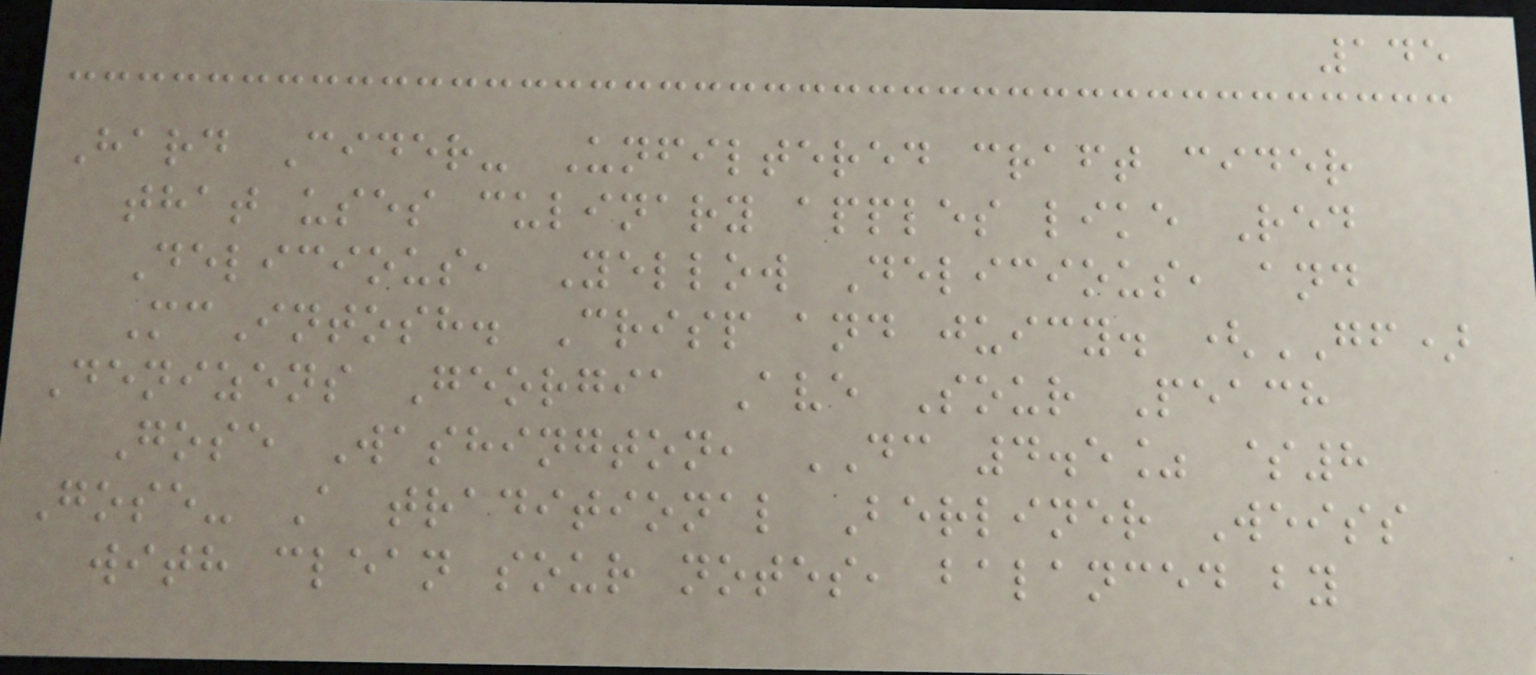145
Hard Cider- Unfiltered craft cider
that uses culinary apples like Red
Delicious, Yellow Delicious, and
McIntosh. Crisp and juicy. (GF)
Denizens Georgia Ave Sour Peach
Gose Washington, DC 4.5% $8
Gose- A traditional Berliner Weiss
with clean sour notes, balanced by
